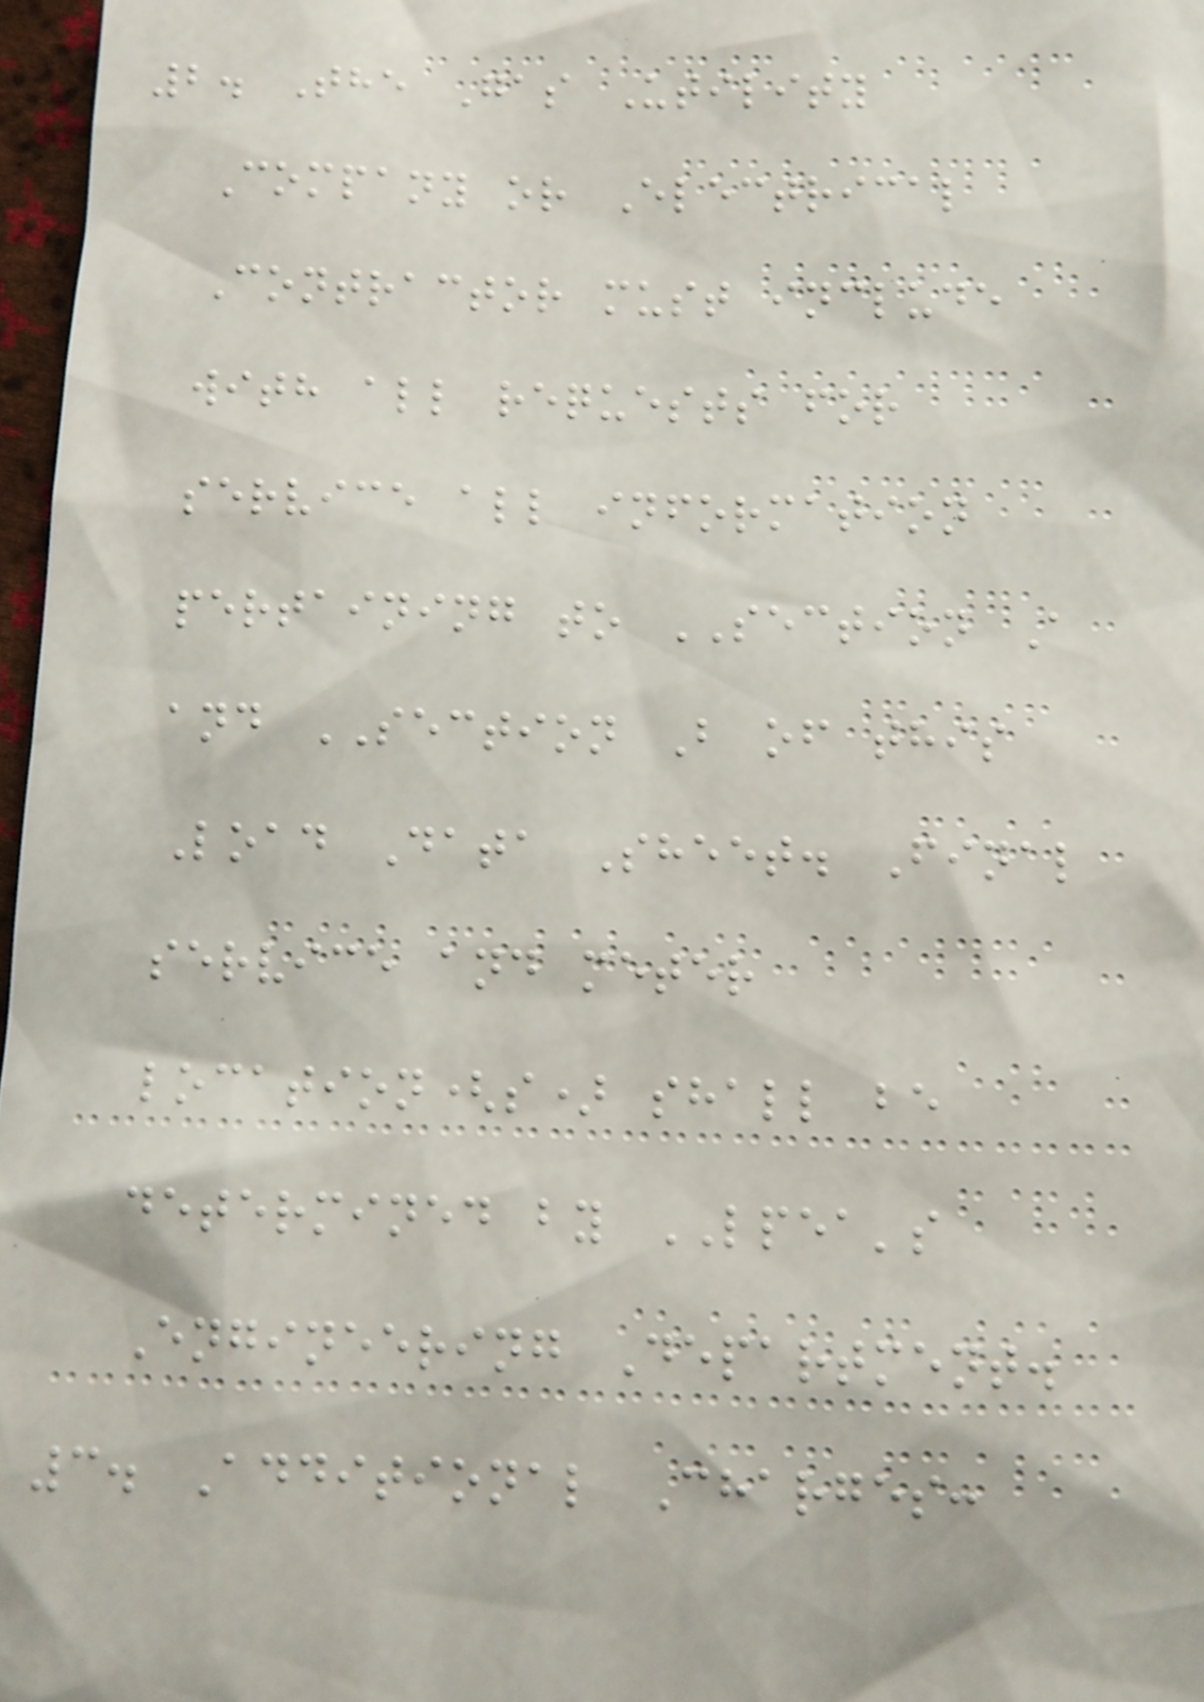2. The Gas Utility
Company or Electrical
Contractor must include
with all requests for
service all information
pertaining to SECTION A
and SECTION B of this
Load Data Sheet. Final
service and meter
location(s) shall be
determined by LPEA's
Engineering Department.
3. Additional Charges:
